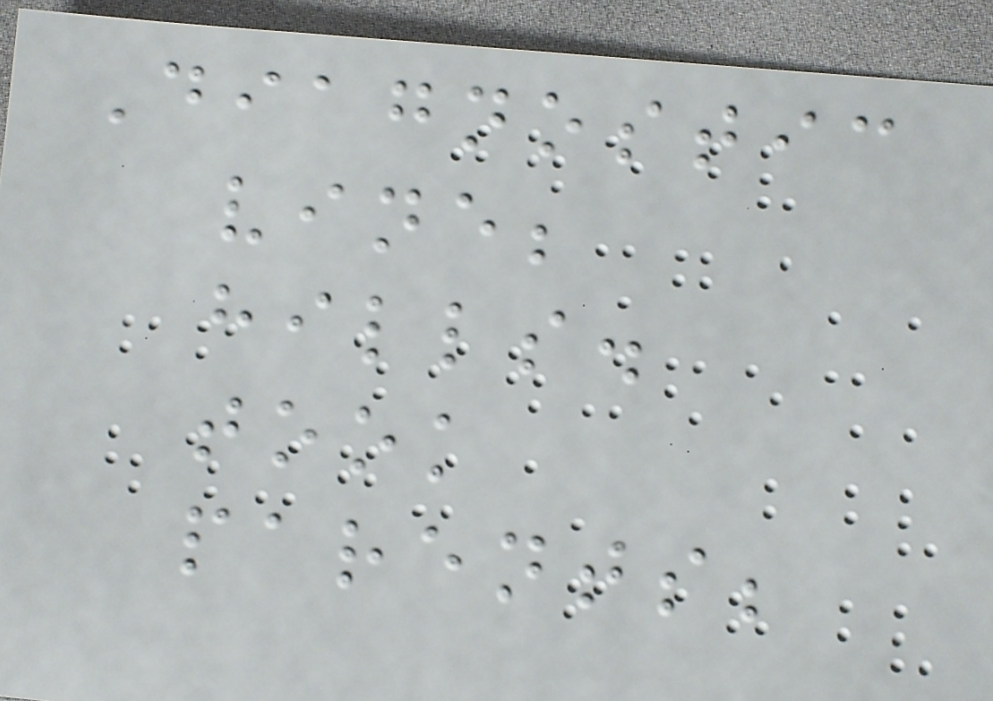Diagnostic
vine;
hills.
took
parents;
